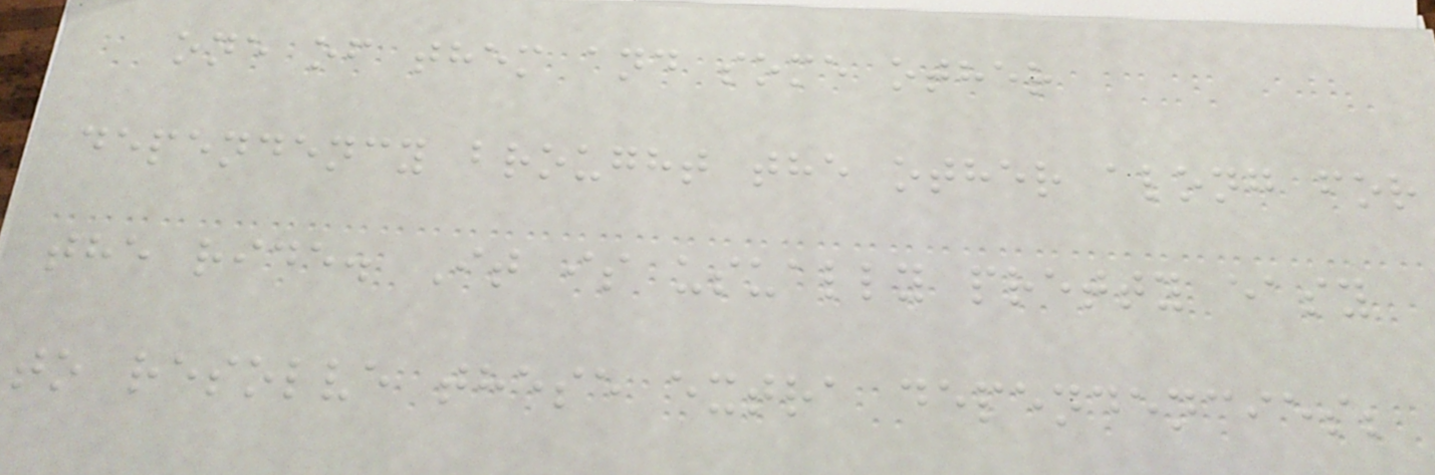one of them and some other
dependency brought the other along for
the ride. It is usually pretty easy
to resolve these extra dependencies;
